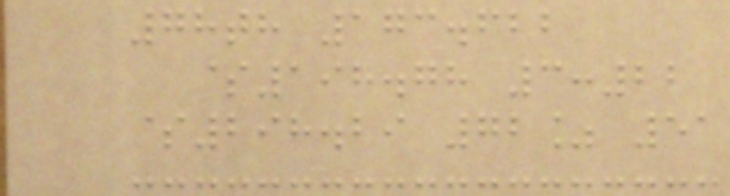78th 173.622
$198.78 3:22
$298.29 72% 51
